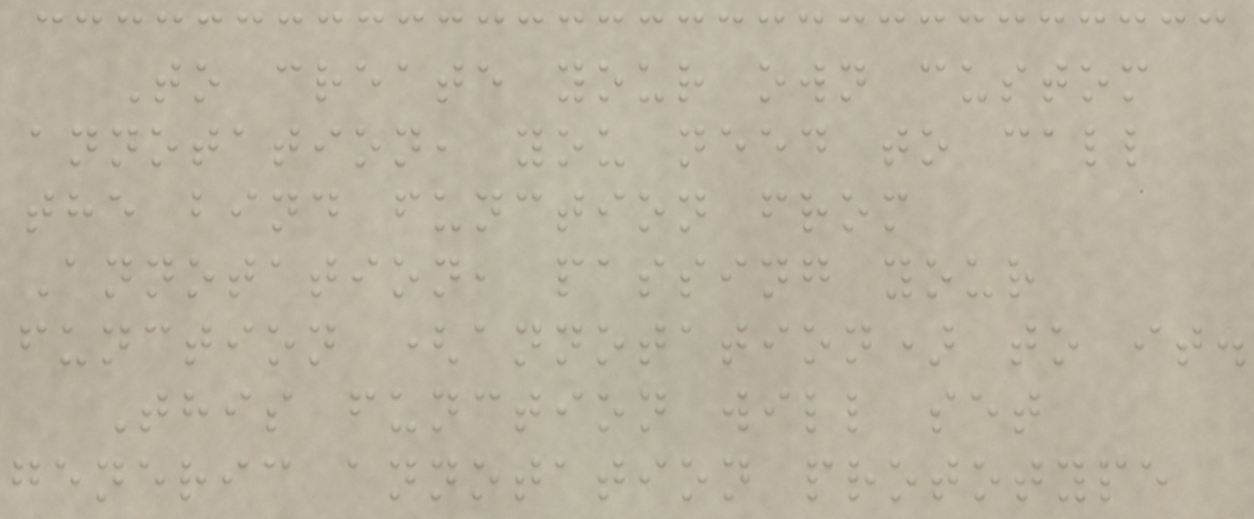To create your own custom
annotation, you need to call
the bind function from
Annotation, passing your
function (annotation) to it.
This function will set
generic annotation prototype
